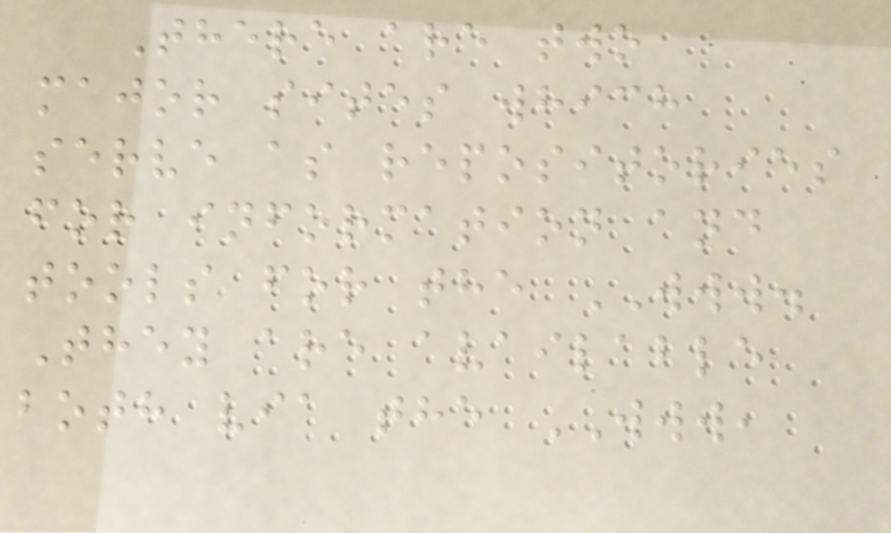There are two
major sites which
serve as repositories
for information and
tools for the WWW.
They are available
both via the WWW,
